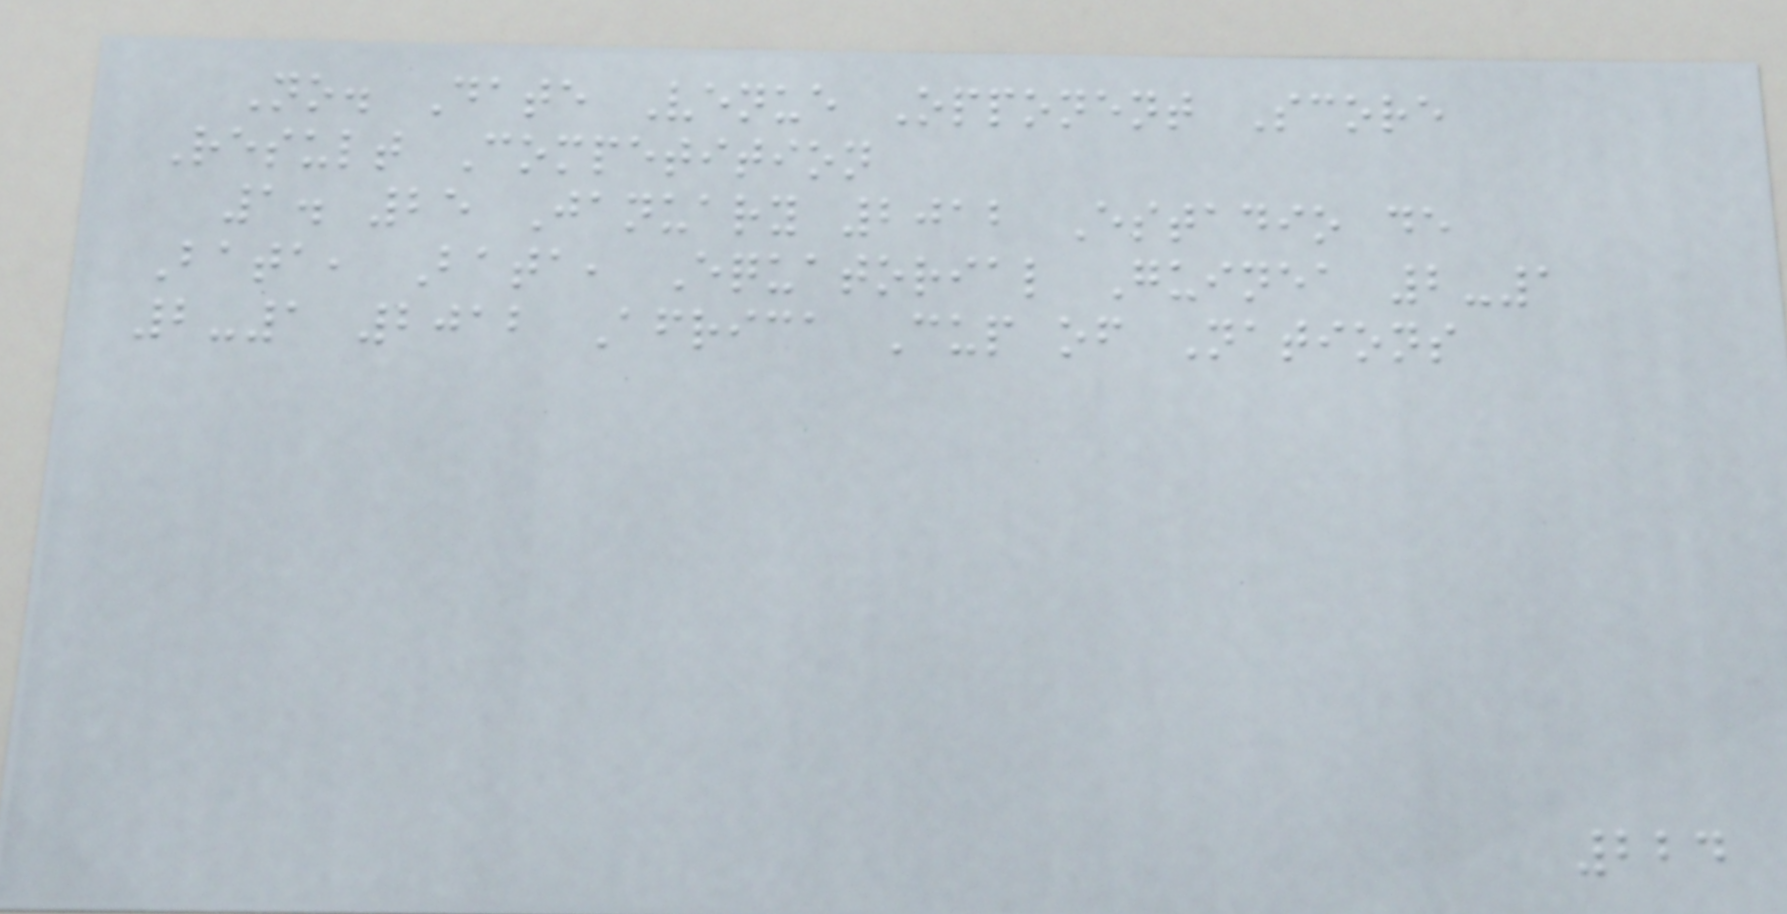No. Date Venue Opponent Score
Result Competition
1. 25 January 2012 Estadio de
Bata, Bata, Equatorial Guinea 2-1
2-1 2012 Africa Cup of Nations
224
